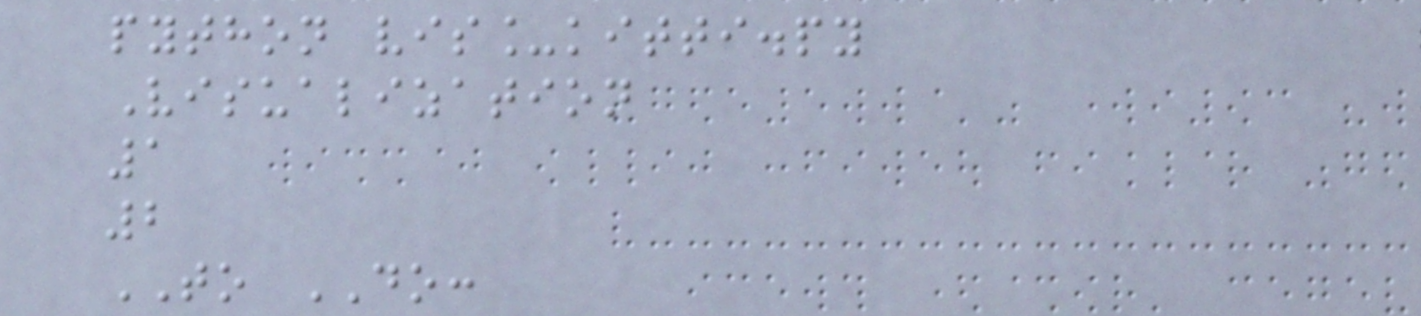python vis_kitti.py
Visualization
1
2
TO DO:
